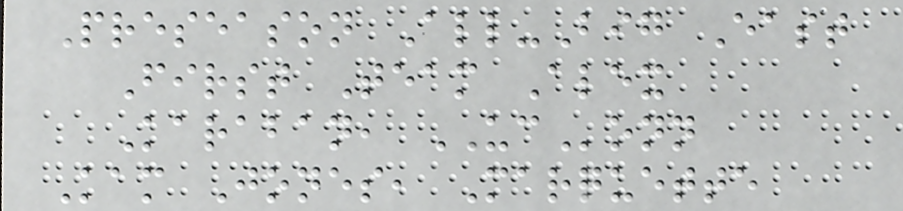Preseason All-Big East
First Team Alex
Karaban, UConn
Kam Jones, Marquette
